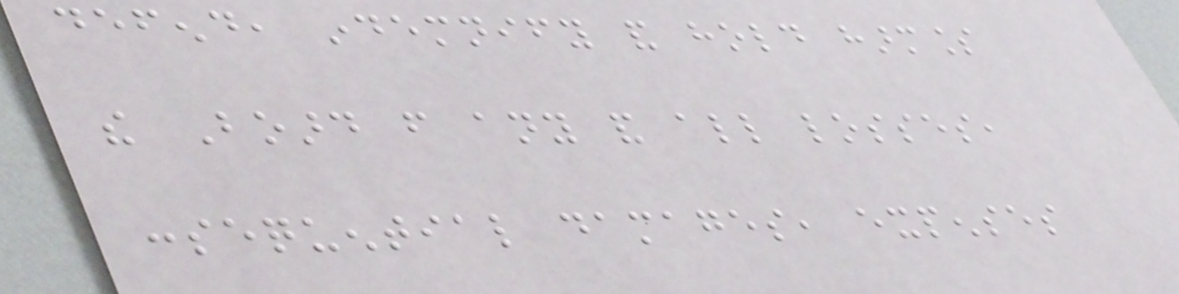defend, indemnify and hold harmless
the Board from any and all losses,
consequential damages, expenses
